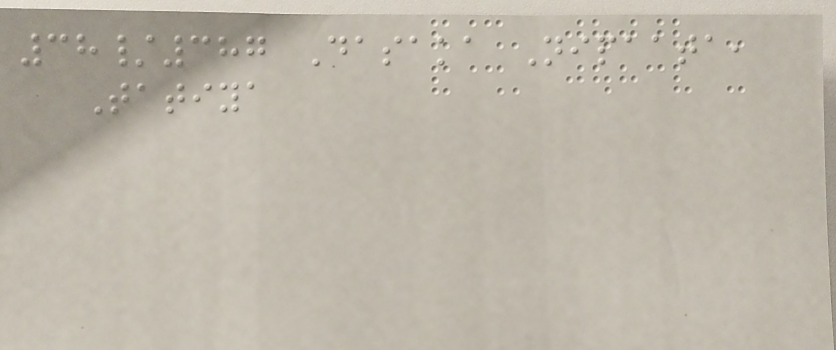38/387 Dasaka Nipaata,
Tatiya
